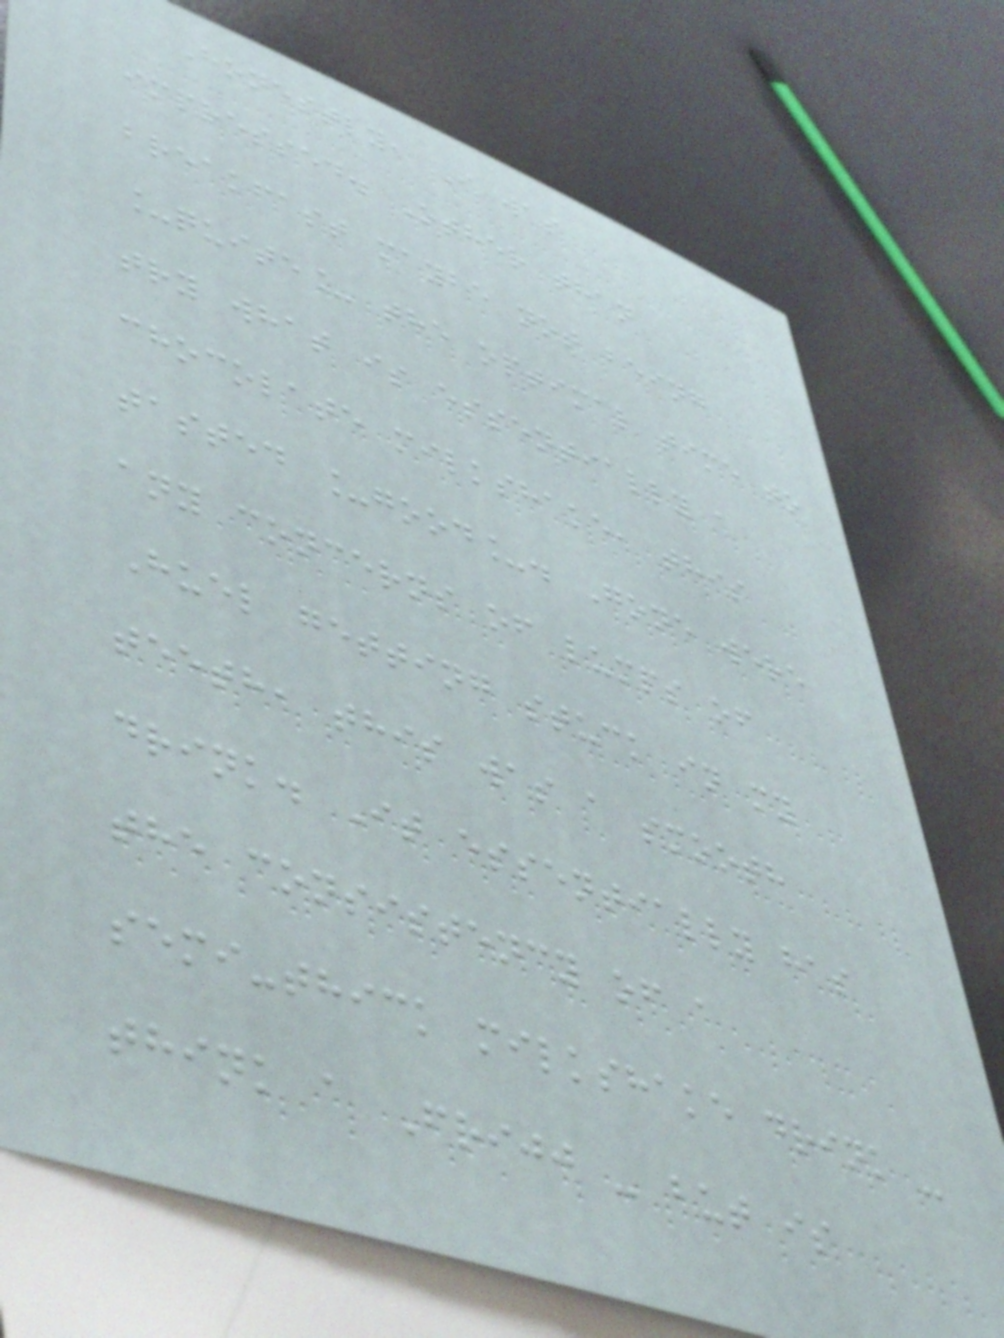Honestly, I was
impressed. Other than
breakfast maybe not being
_quite_ the optimal time to
try what is essentially a
chocolate milkshake, this
tasted _good_. Gone were
any concerns of lumps of
Huel getting stuck in my
teeth, this was a smooth
drink. It essentially has
the consistency of a
semi-thick milkshake drink -
think a Frijj - but is
